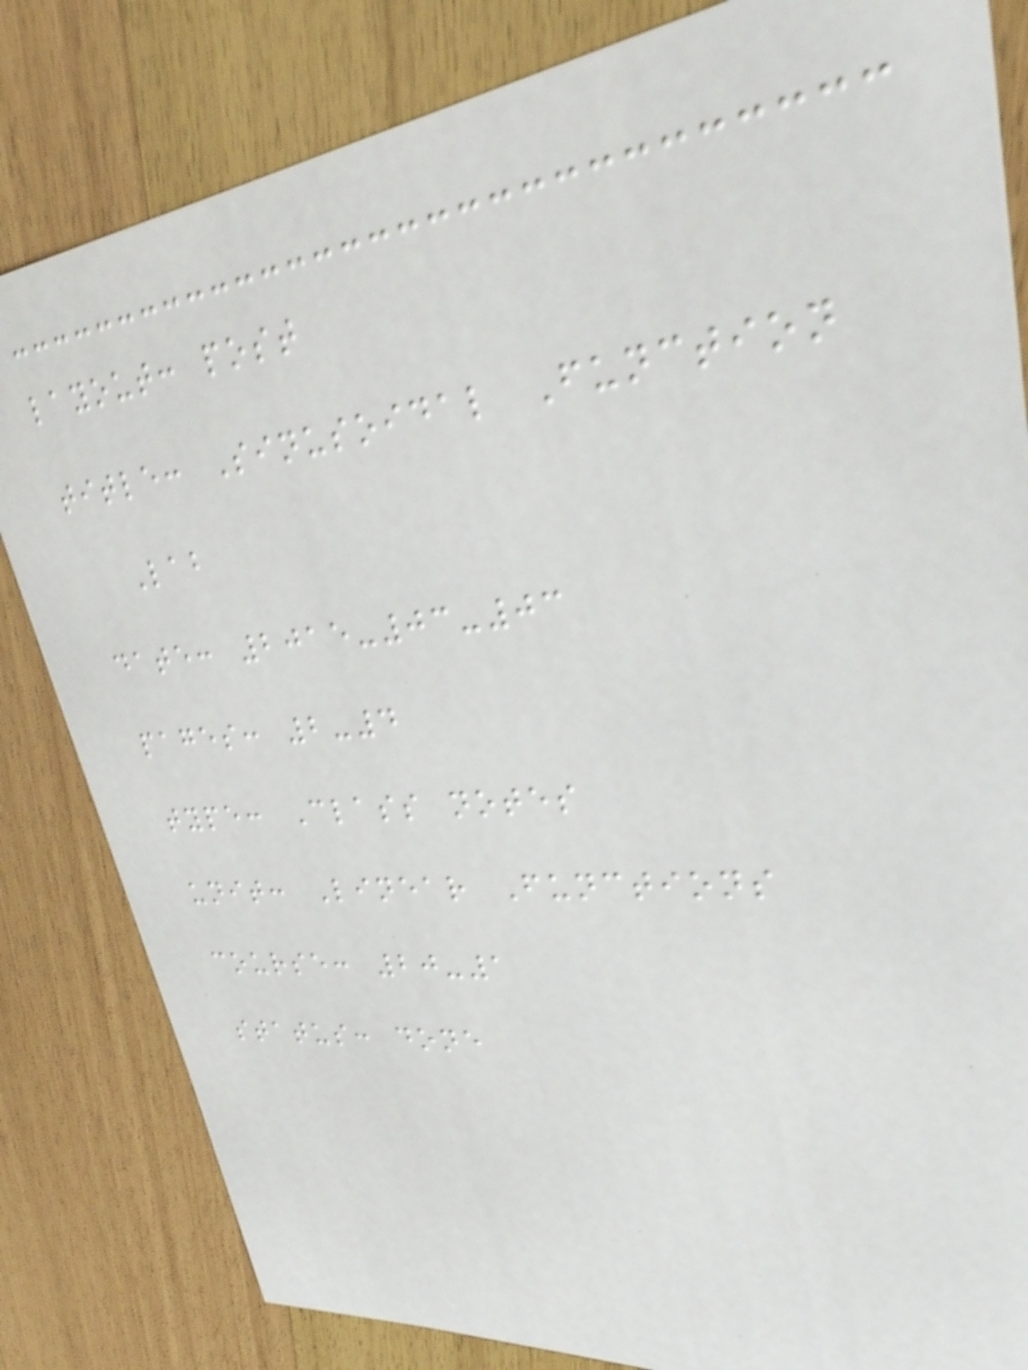layout: post
title: Sinusoidal Function
Lab
date: 2015-03-03
pages: 2-4
type: Class notes
unit: Linear Functions
course: 20-1
status: done
